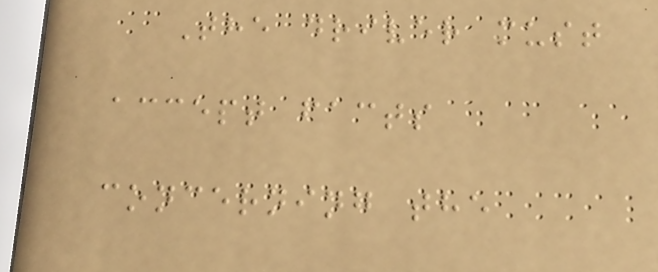The driver must
accept facts
concerning the
